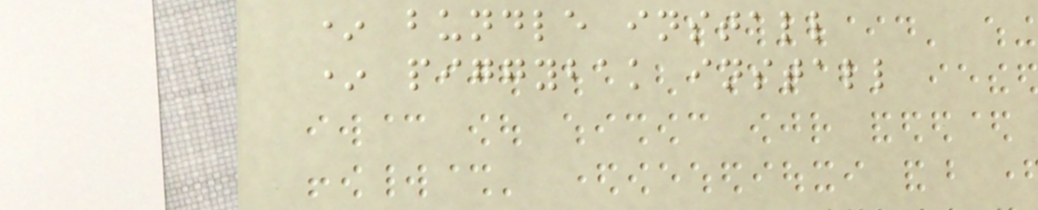* bundle install
* piggybak install
